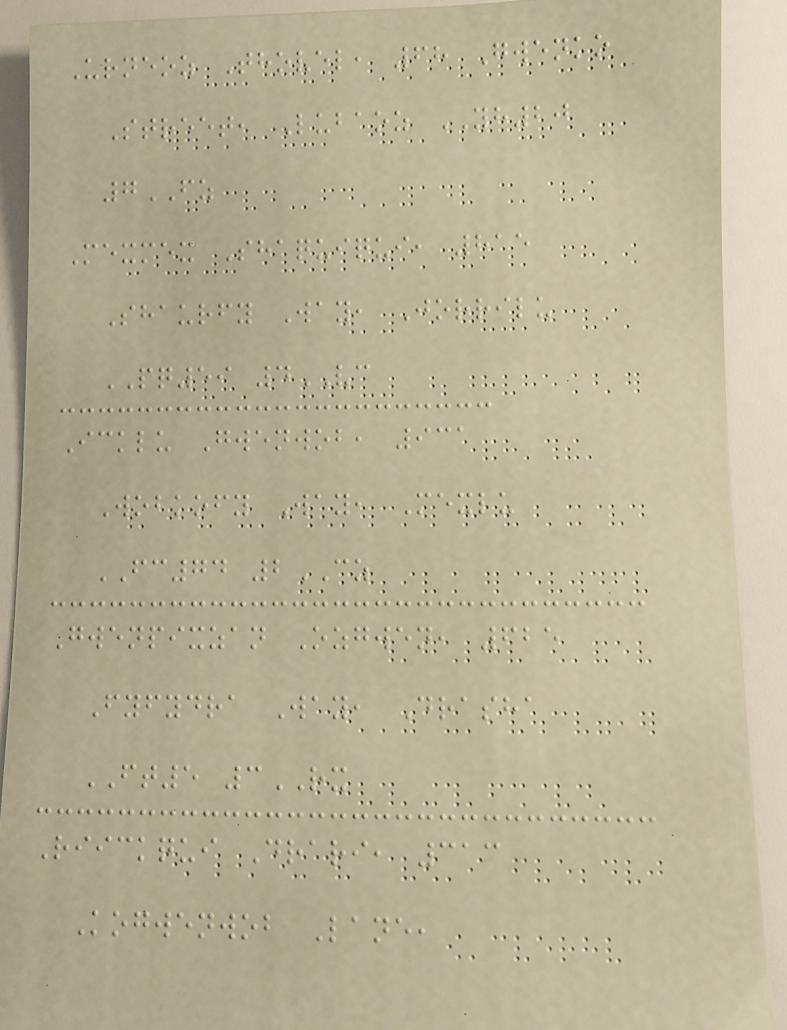Urneoz Thovel, 68 Gwenko
Street, Lubaoz YH20
7FZ
Mexmex Shaquiqui, 815
Shaurfy Way, Jorrilu
PQ59 4VC
Icklu Gwenwob, 931
Wobkofy Way, Mexlu
FC74 2CZ
Gwenpixzan Ozgwen, 625
Fyfydra Way, Drasha
FT5 3RX
Riickqui Drari, 313
Kogwenwob Lane,
